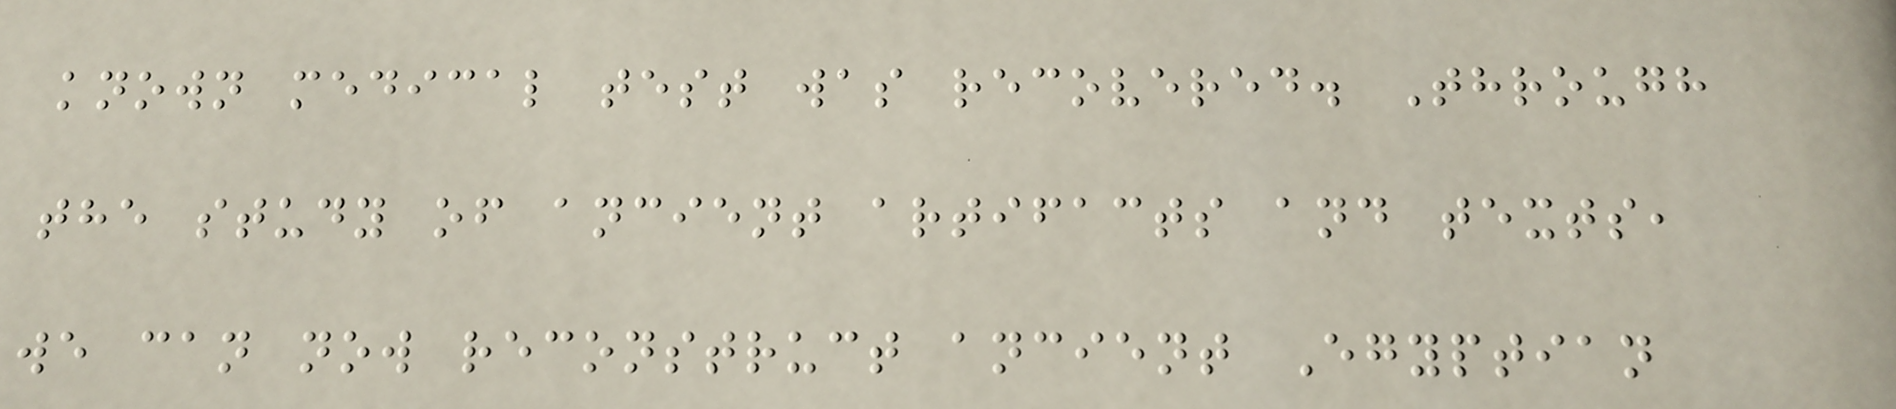known medical test was recovered. Through
the study of ancient artifacts and texts,
we can now reconstruct ancient Egyptian
